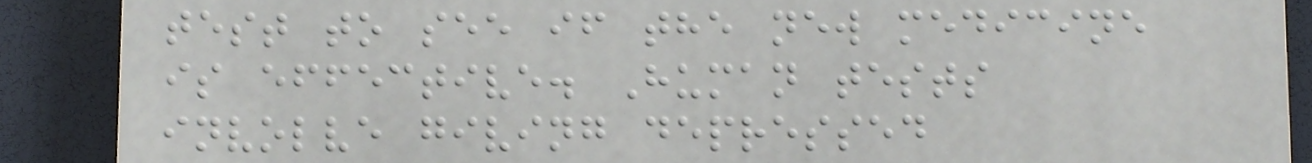test to see if the new medicine
is effective. Human tests
involve giving depressed
